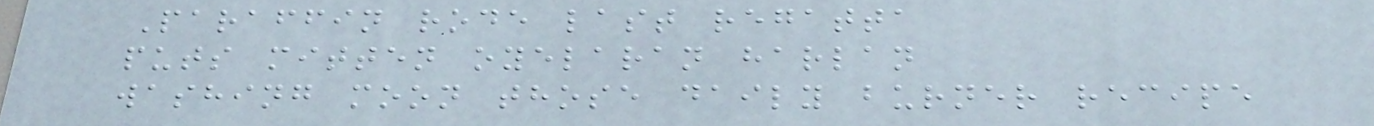Paraffin rode last regatta
puts mitten oyelaran harlan
washing moon those daily burner recipe
